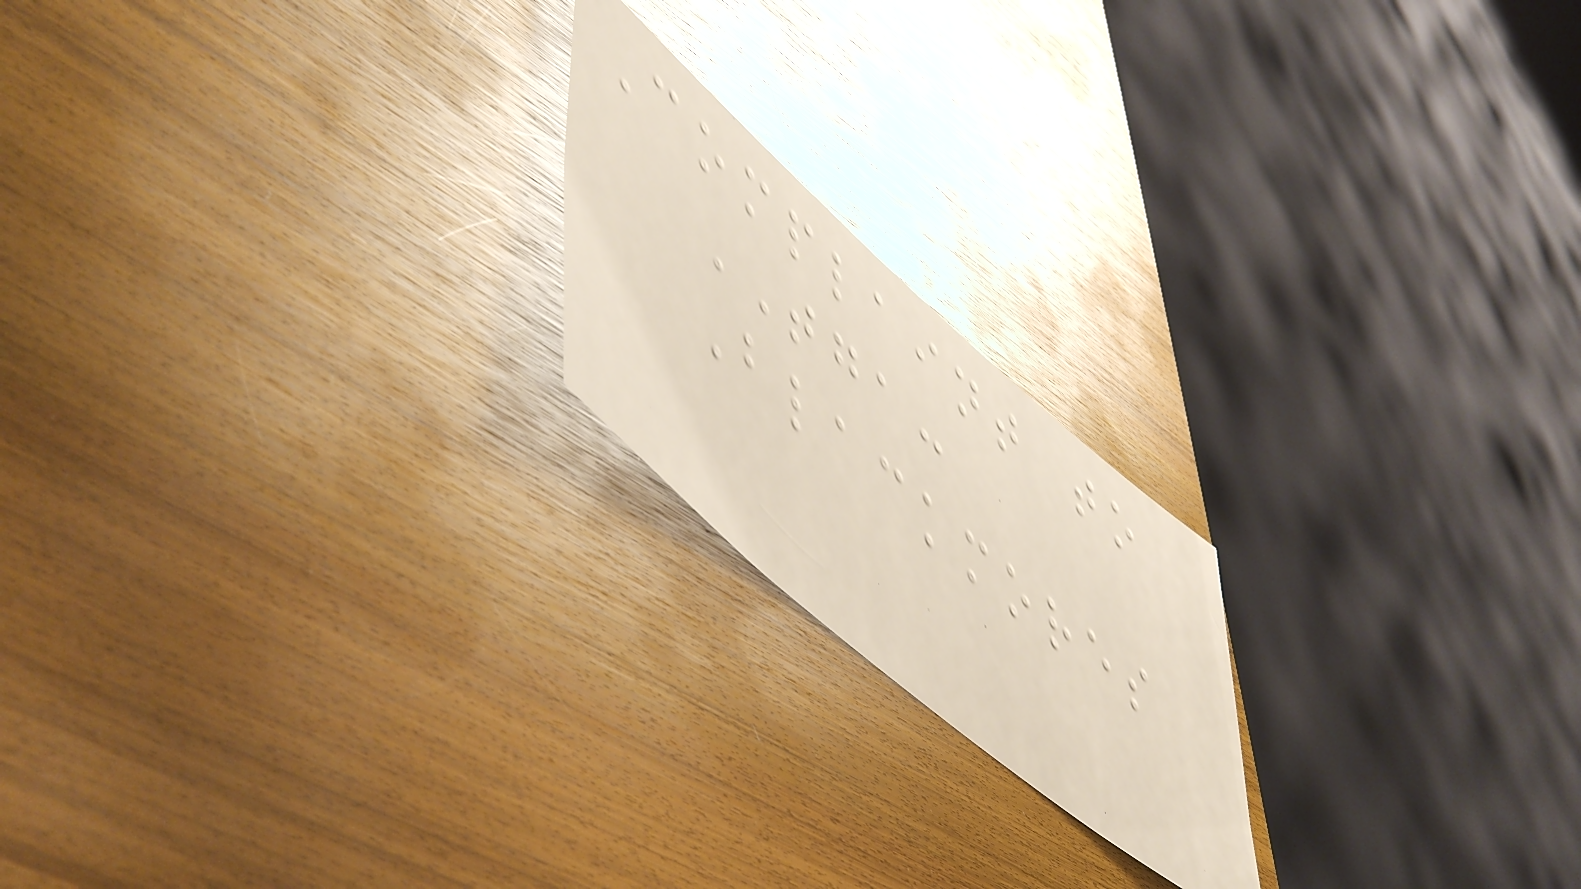Complaint to
TGA:
Blackmores
